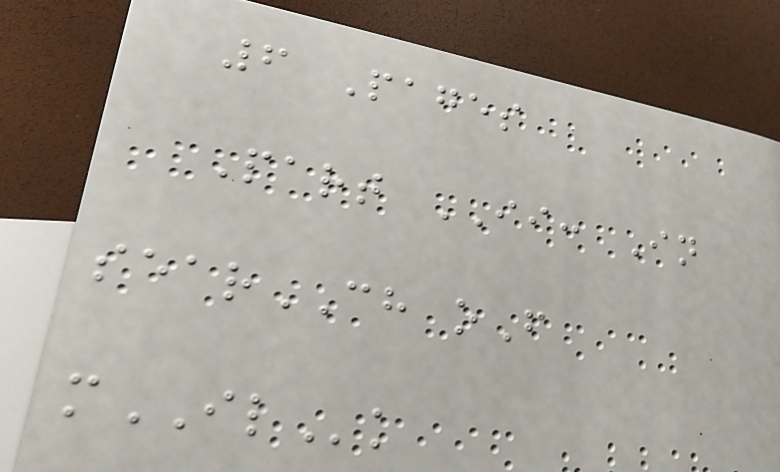6 Pages
Part II: In
searCH oF
mILk
